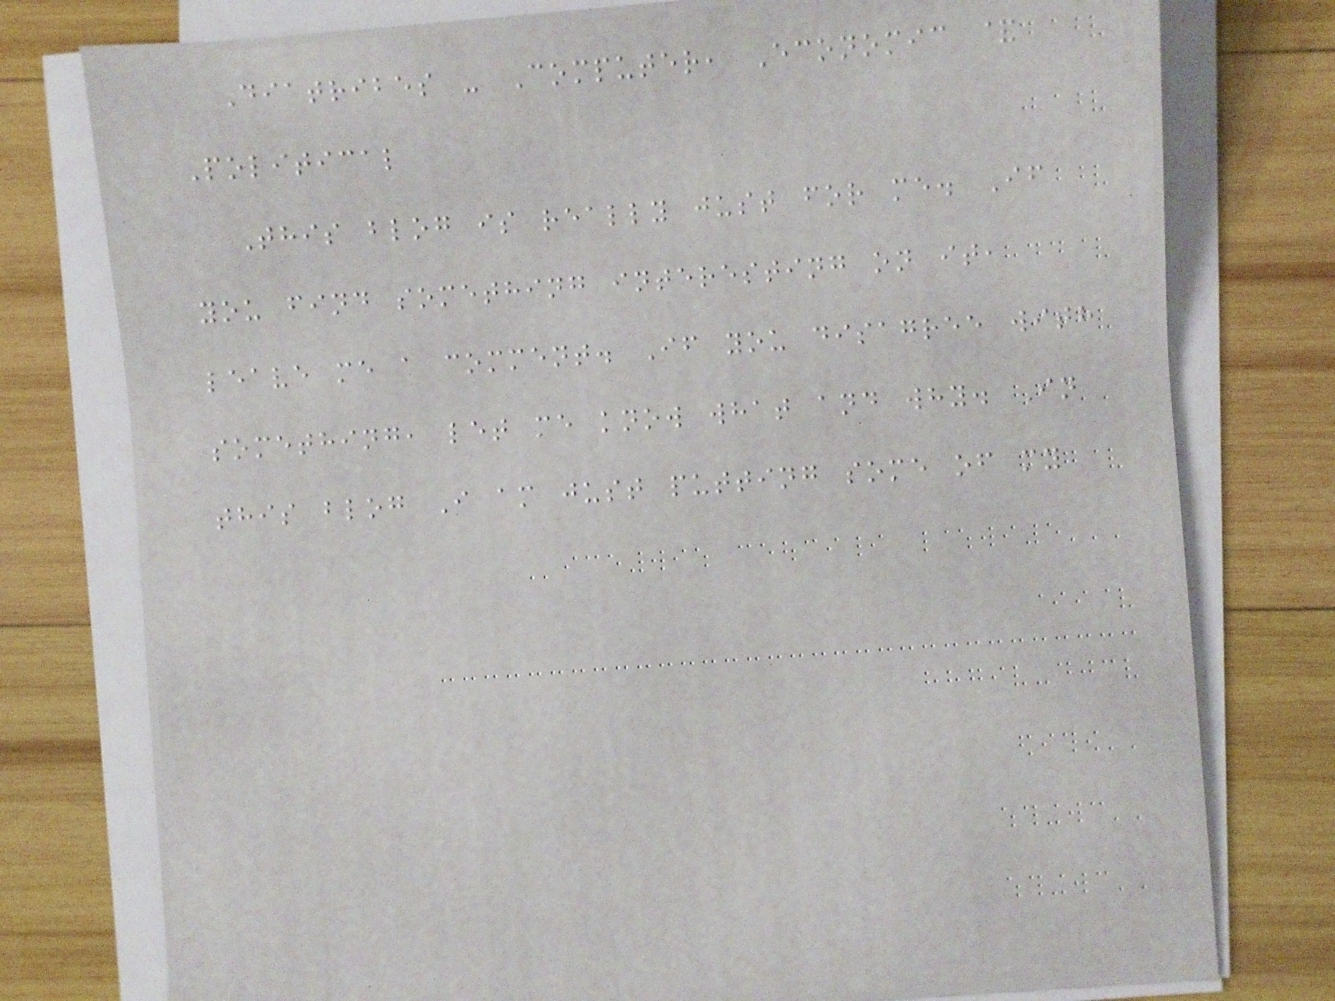Diatribes - Computer, Economic &
Political
This blog is really just for me. If
you find something interesting on it,
leave me a comment. If you disagree with
something, let me know what and why. In
this blog I am just putting some of my
